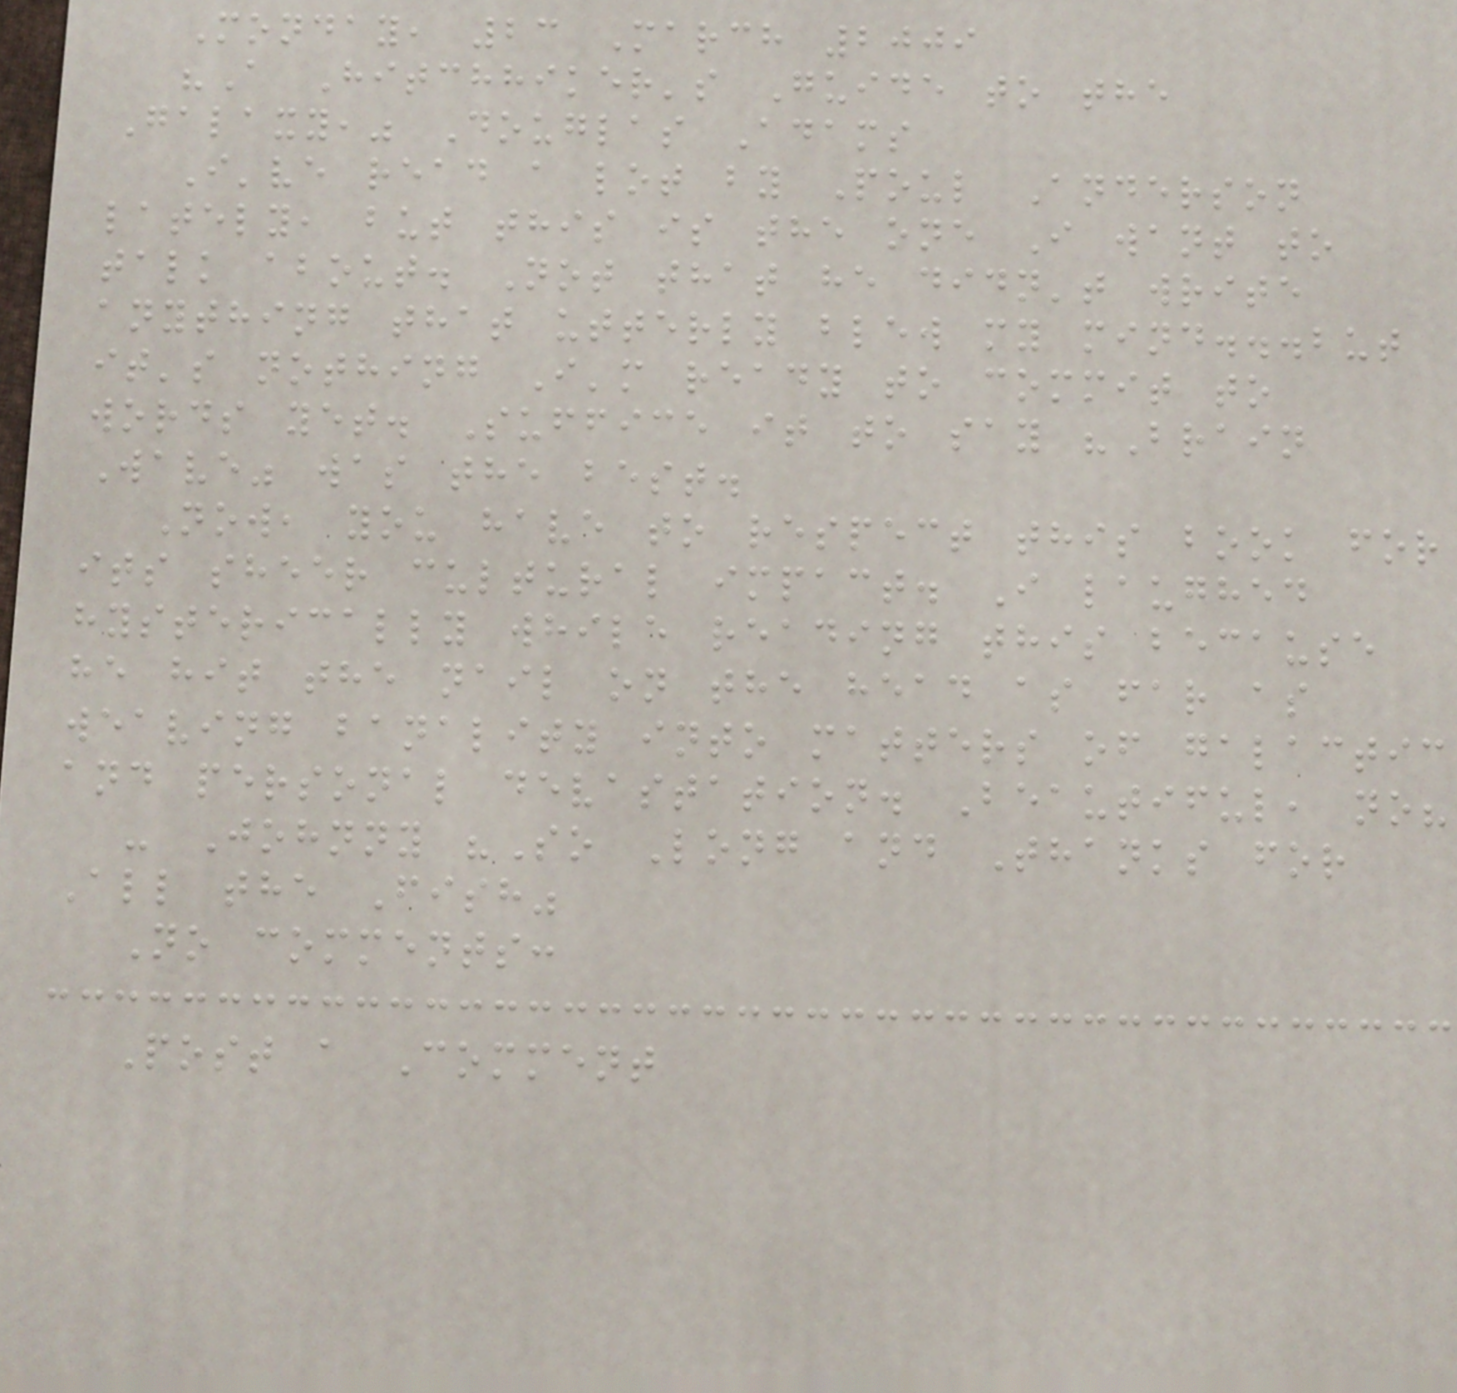Monday, 23 March 2009
"A Hitchhiker's Guide to the
Galaxy," Douglas Adams
I've read a lot by Poul Anderson
lately, but this is the one I want to
talk about. Not that he didn't write
anything that utterly blew my mind...but
it's nothing I'm ready to commit to
words yet. Suffice it to say "Brain
Wave" was the best.
Now, you have to respect this book for
its sheer cultural impact. I laughed
hysterically while reading this because
he hit the nail on the head as far as
weaving banality into matters of galactic
and personal devastation. Beautiful, no?
- Johnny "So Long and Thanks for
All the Fish"
No comments:
Post a Comment
